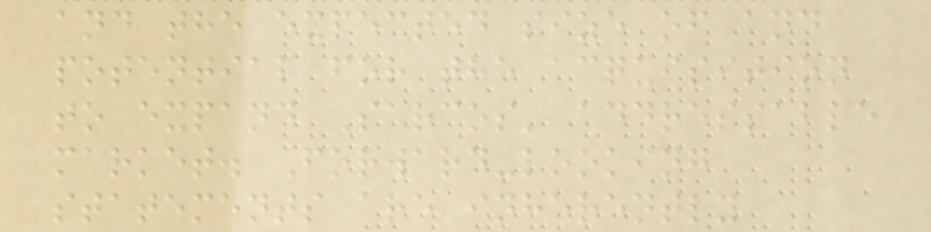and the expected size of and
potential for the acquisition
to expand Sarcos' addressable
market. Forward-looking
statements are inherently
